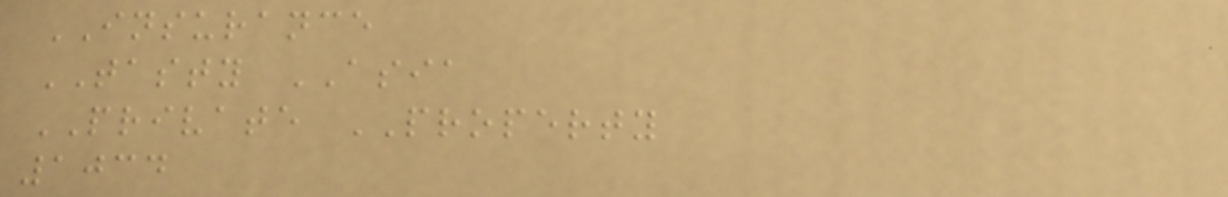INSURANCE
TASTY ASIA
PRIVATE PROPERTY
1034
